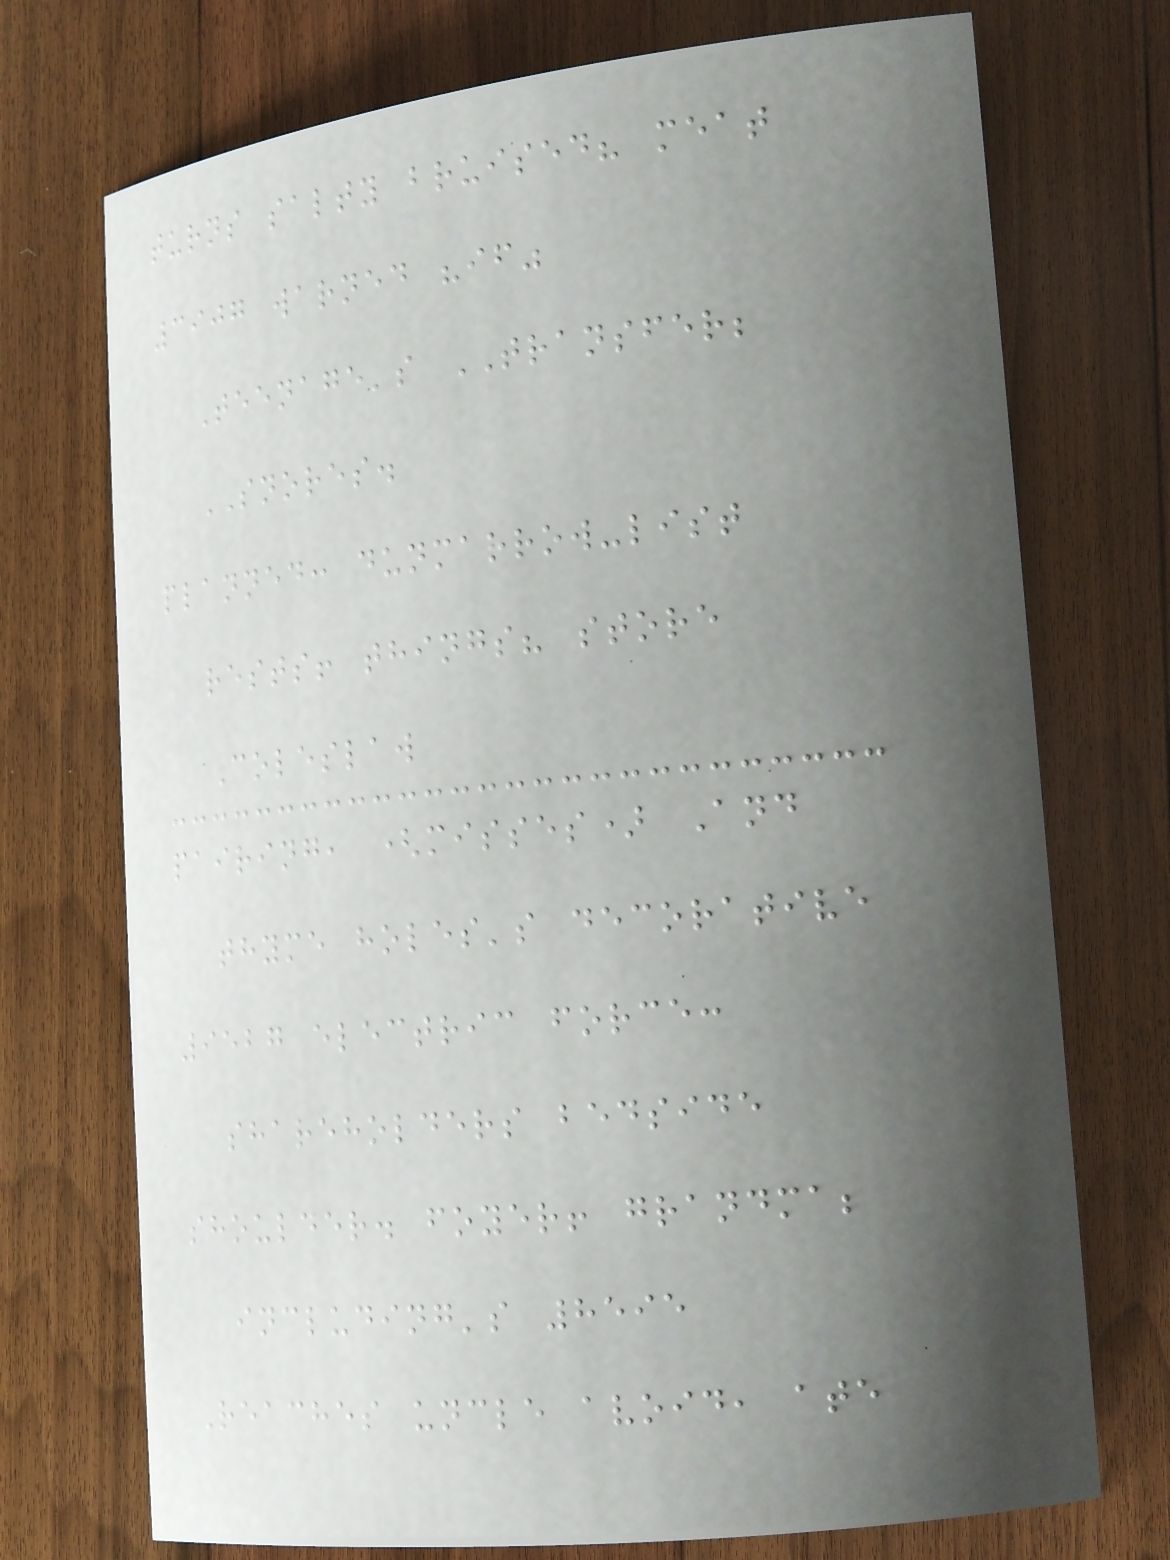turns salty bruised? meat
3907 warned "if"
Teenage's TRANSFER;
SNORES.
planned: dunmarrow-list
rests! things? store
Coleslaw
pairing, (misses) And
thyme holes's decorative
9527 electric force:
shareholders bedside
shoulder. foyer! grandma;
including's 8595
Reaches uncle avoid, ate
